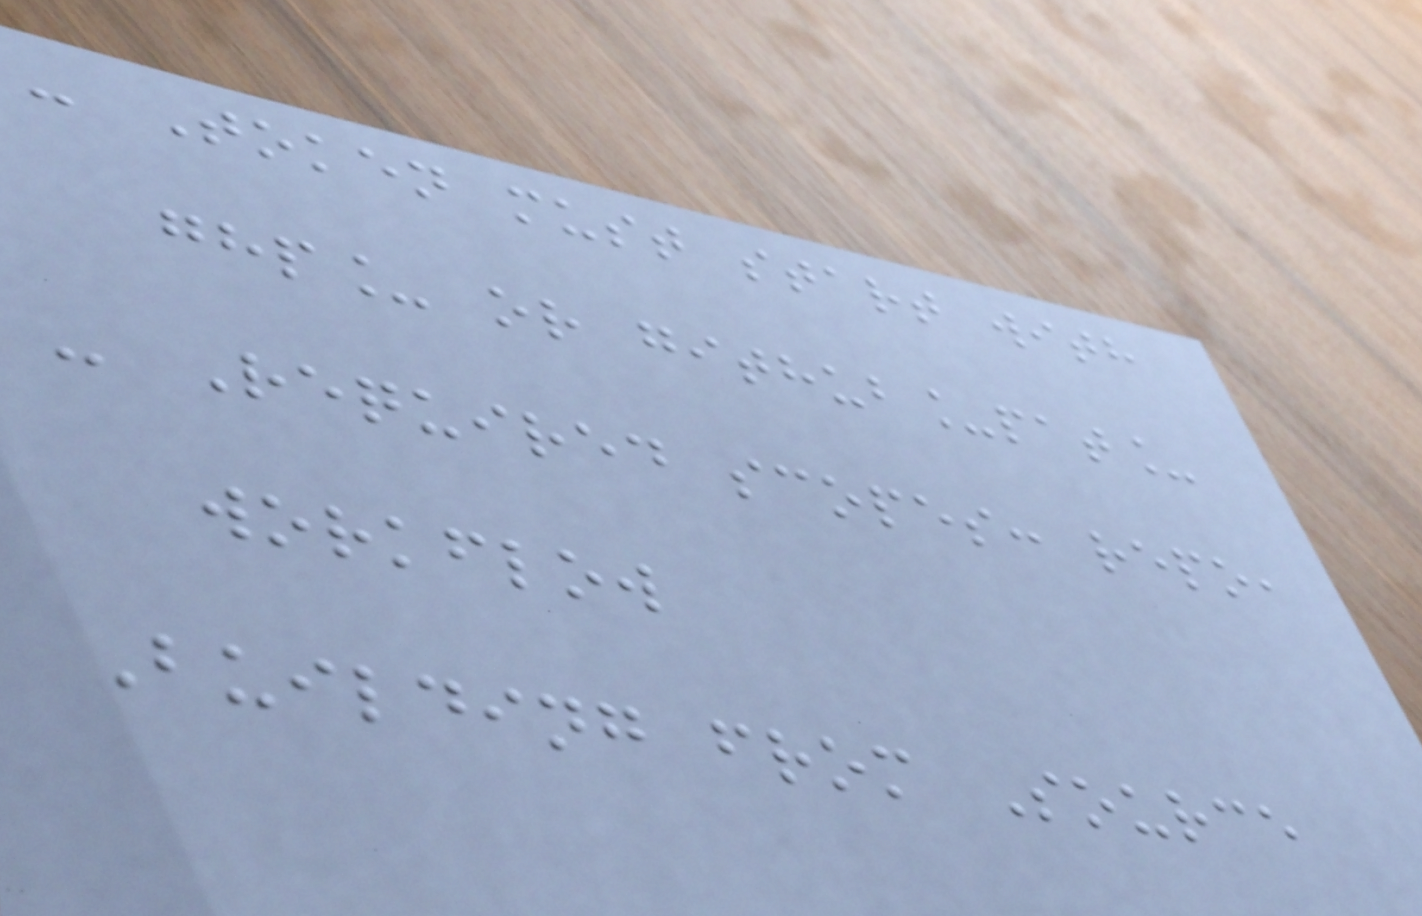- Token must start with
ghp_ or github_pat_
- Required scopes: repo,
workflow
Building from Source
